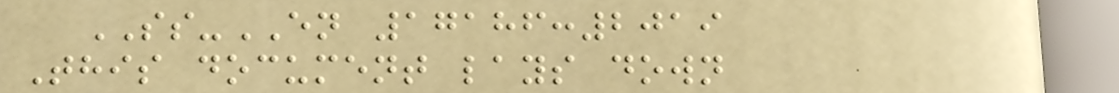SS-EN 17186:2019
This document lays down
